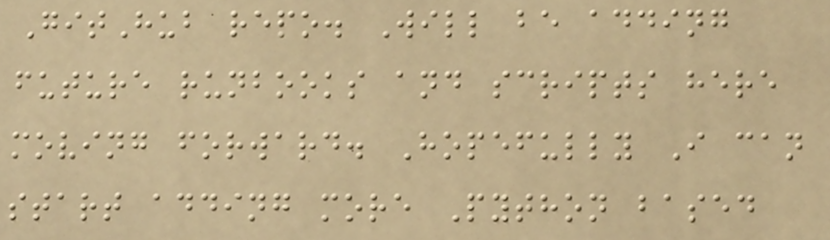GitHub repo. Will be adding
future runbooks and scripts here
moving forward. Hopefully I can
start adding more Python based
